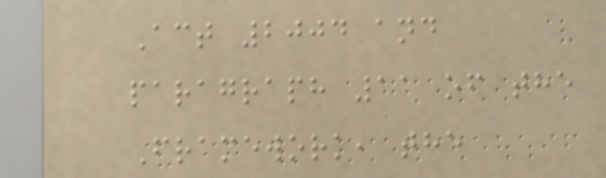Act 2004 and
paragraph 11 of the
Framework, the
